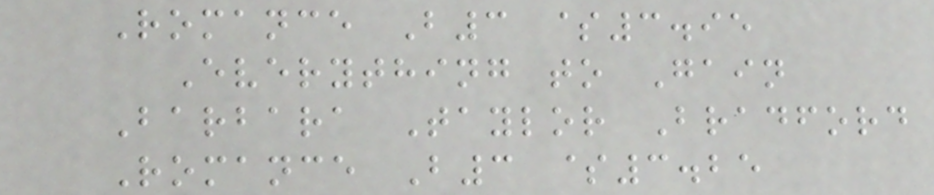Romance B3 $3.95
Everything to Gain
Barbara Taylor Bradford
Romance B3 $3.25
